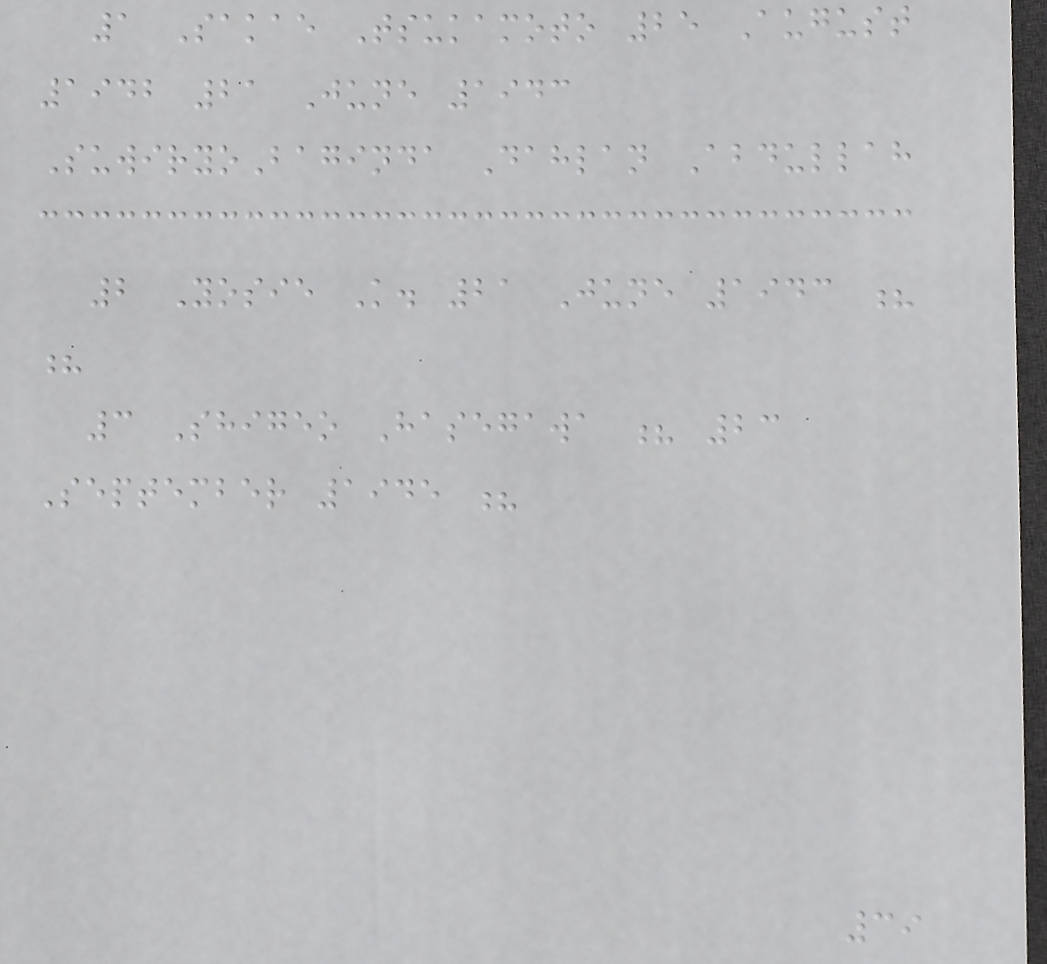1 Sakae Tsukamoto 25 August
1942 21 June 1943
SuwiryoBaginda Dahlan Abdullah
2 Yosie K. 21 June 1943 ?
?
3 Shigeo Hasegawa ? 23
September 1945 ?
39
